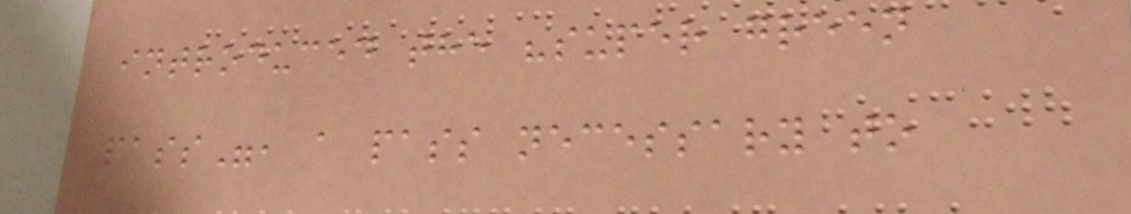introduced the "super green
pass", a pass necessary to
